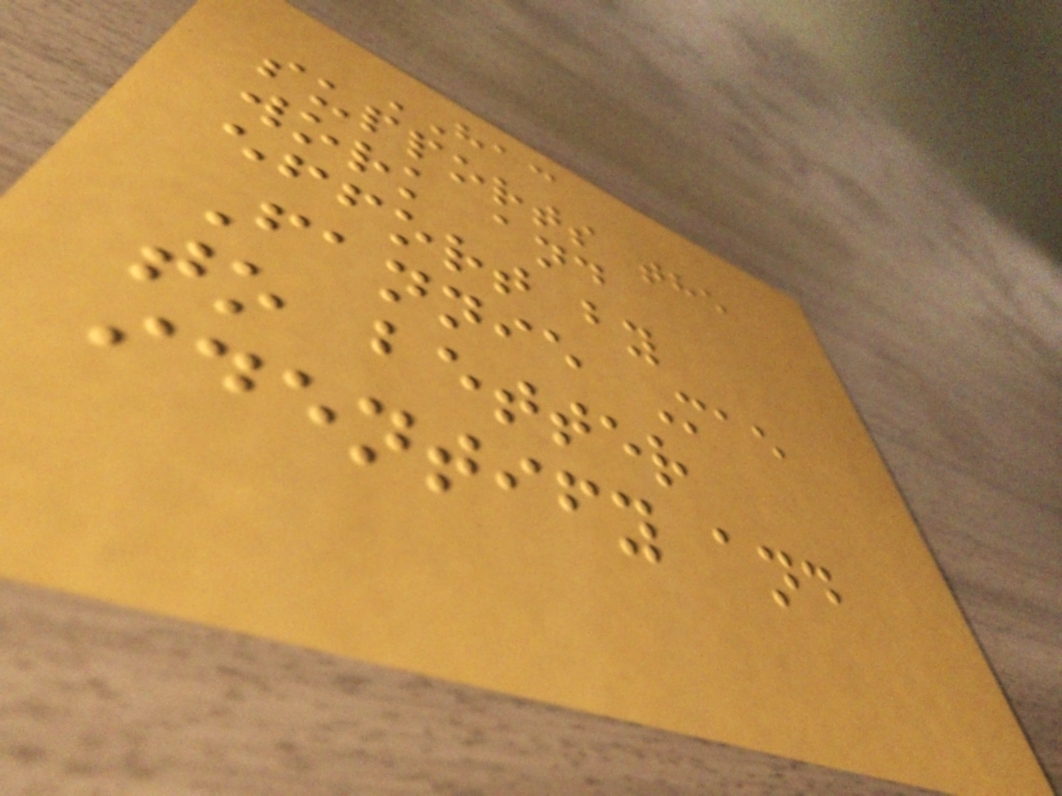HAC
supports the
work and
effort by
Fannie Mae
to better
identify and
